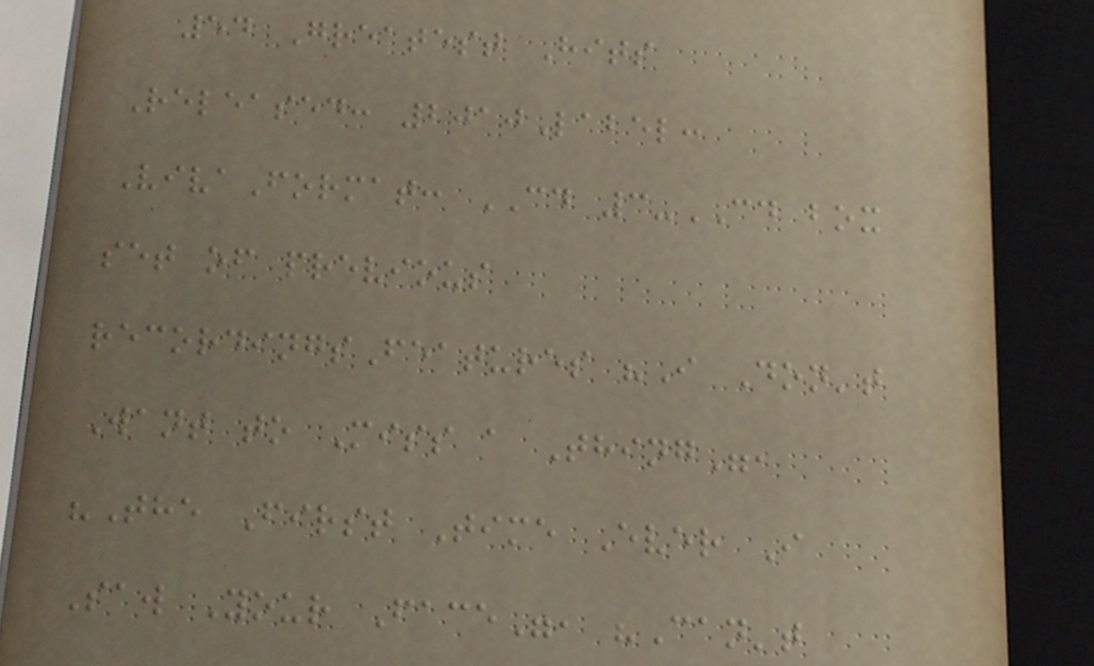54 Greatest Hits
Released: 2010Label:
VivaFormat: CD 3-CD box
set of previous
recordingsFeatures "I Don't
Want to Miss a Thing",
"The First Time Ever I
Saw Your Face", "Can't
